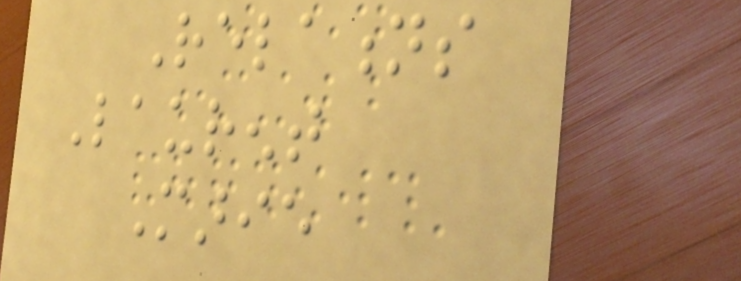Relations
Laurent
Marie
